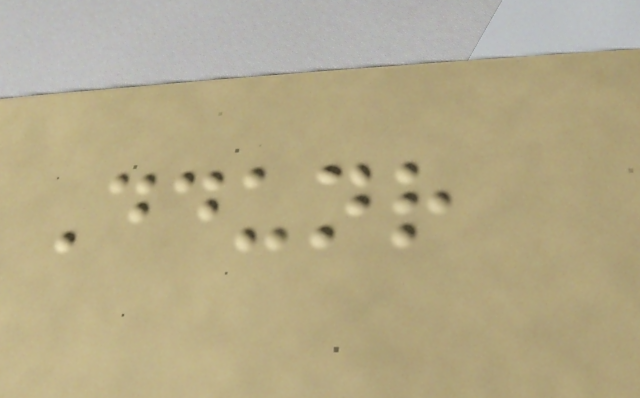Ddunr
